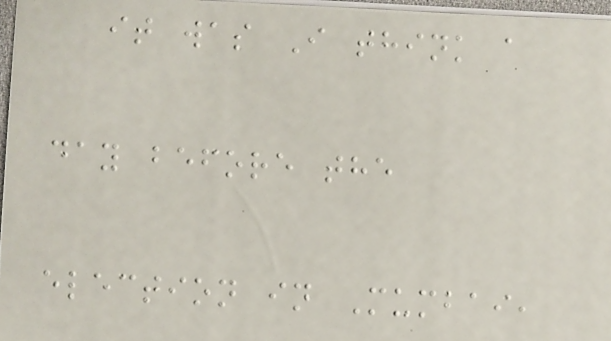it was I think a
day before the
election in Mumbai,
